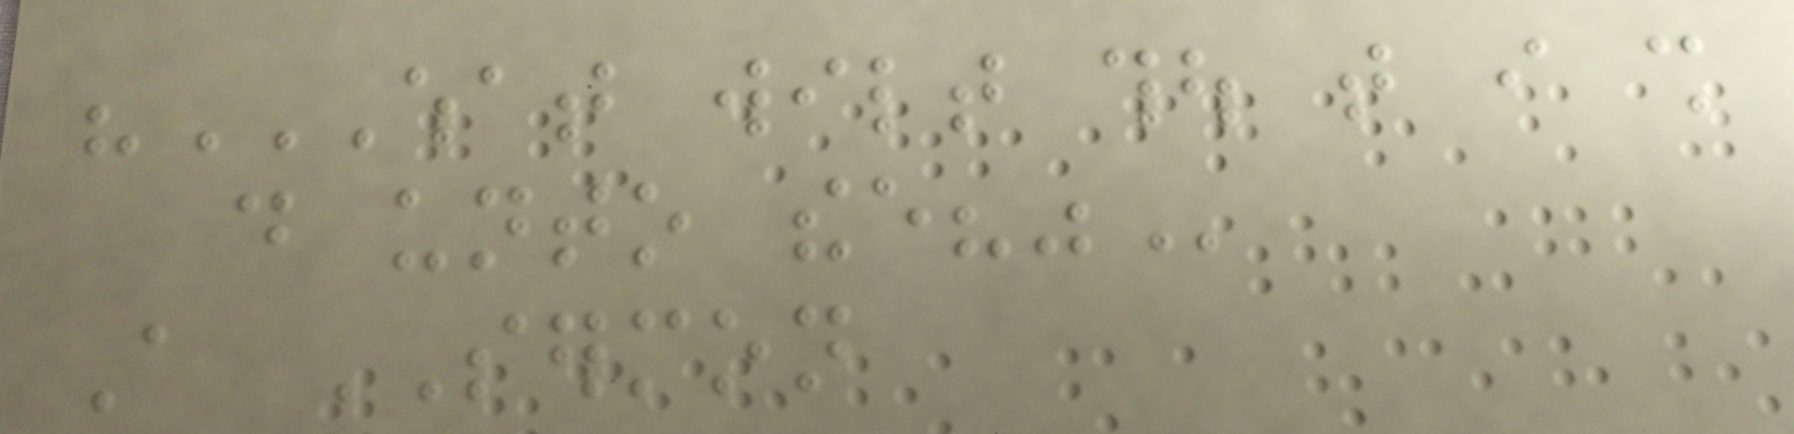"WHAT WILT THOU THAT I SHALL
DO UNTO THEE?"
A SERMON
